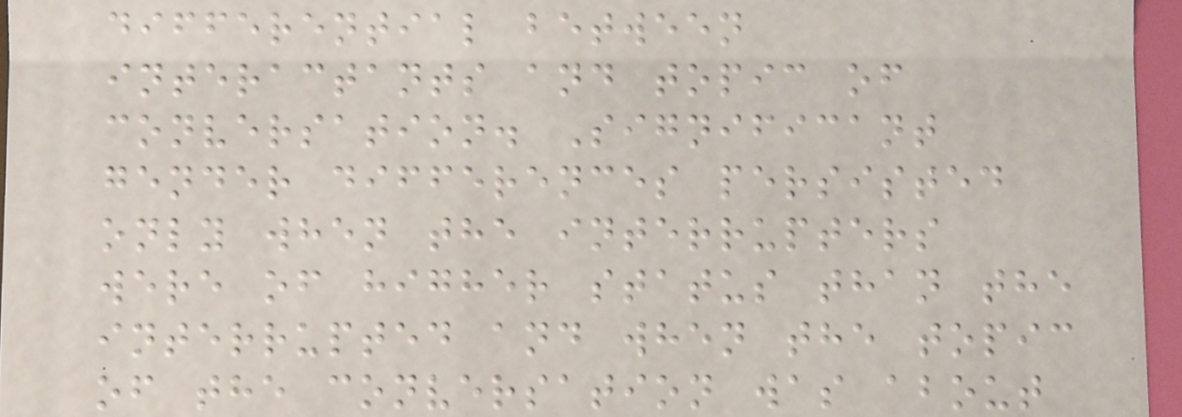differential between
interactants and topic of
conversation. Significant
gender differences persisted
only when the interrupters
were of higher status than the
interrupted and when the topic
of the conversation was about
